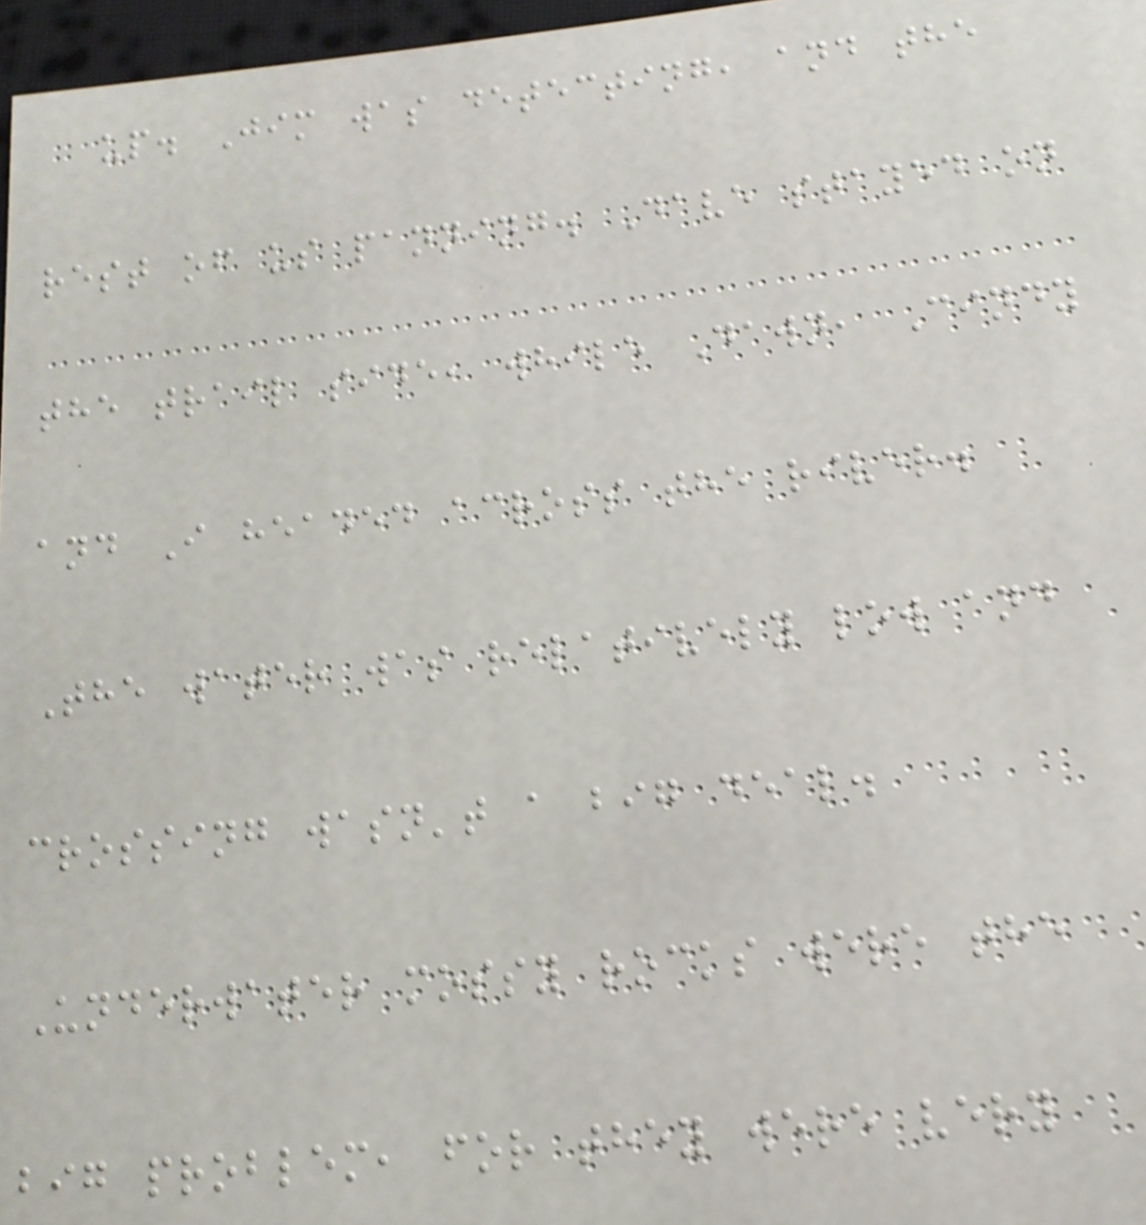up. Jim was detecting, and the
rest of us panning. Dave stayed on
the trail side, while Dawn, Cindy
and I headed across the river.
The water was relatively low and
crossing wasn't a big deal.
Underwater mossy rocks were the
big problem, for they were very
